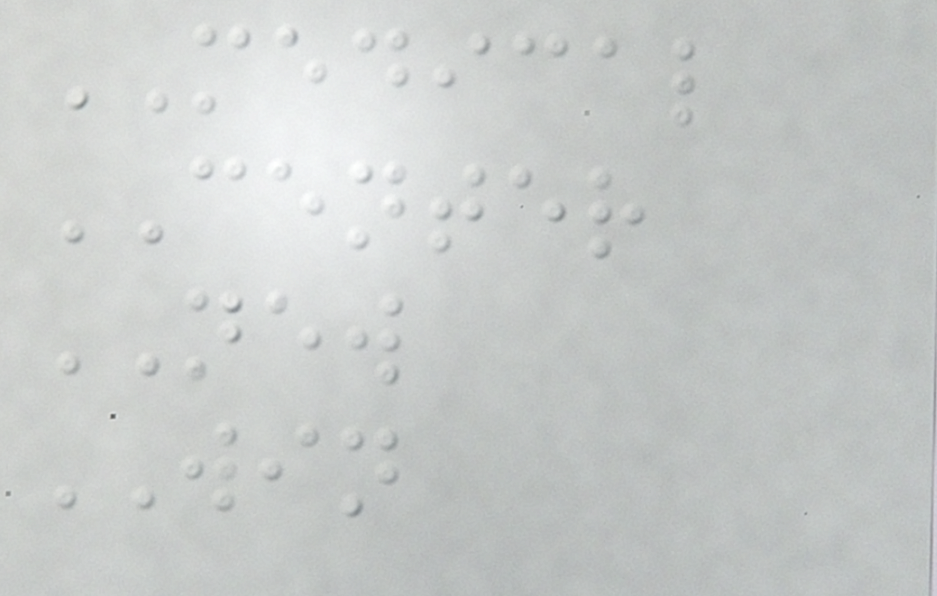MEDICAL
CENTER
NEW
WIN
